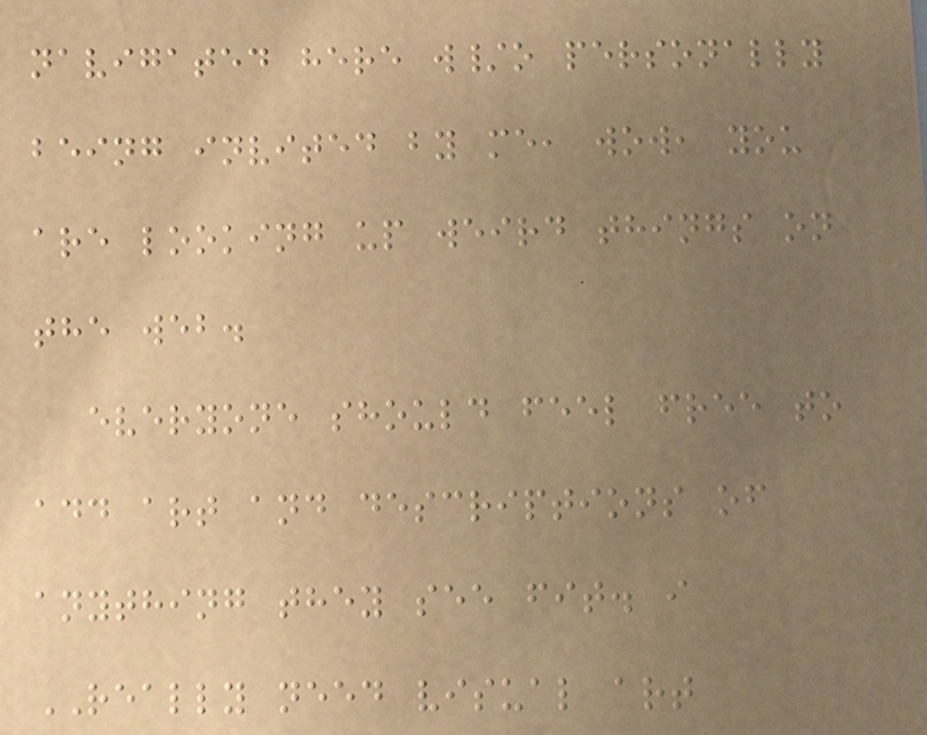navigated here w/o personally
being invited by me, wow, you
are looking up weird things on
the web.
everyone should feel free to
add art and descriptions of
anything they see fit. i
REALLY need visual art
